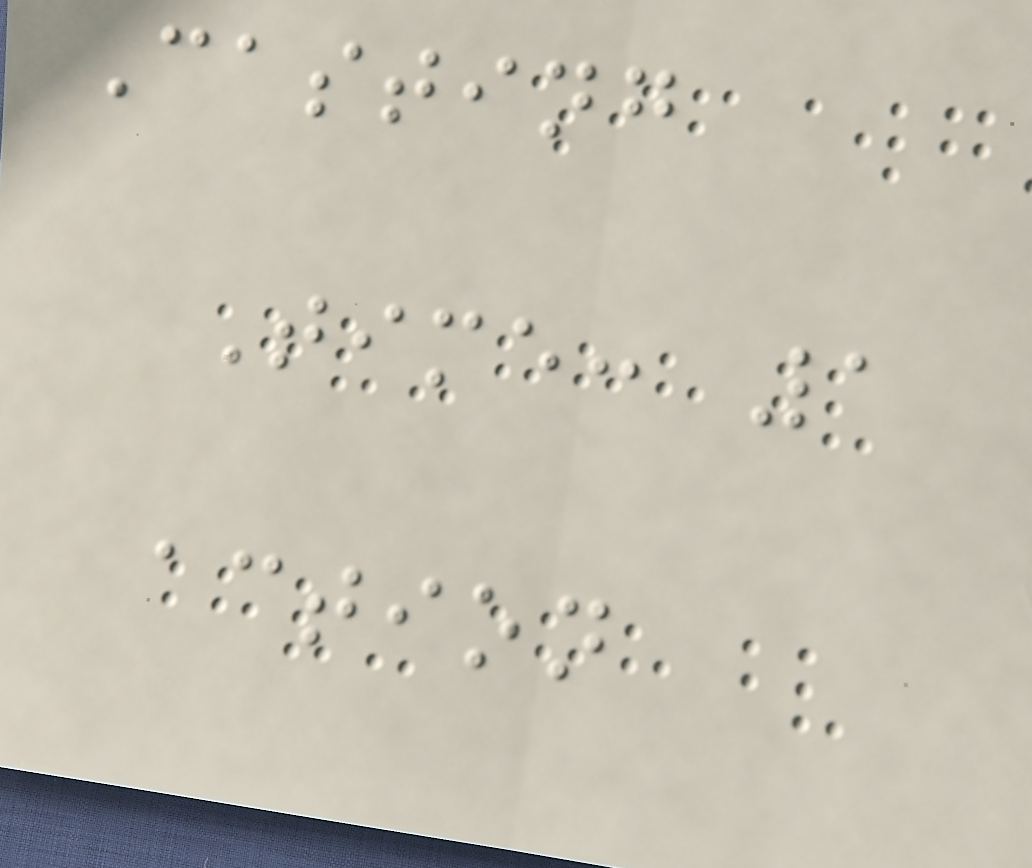Casting
Time: 1
action
